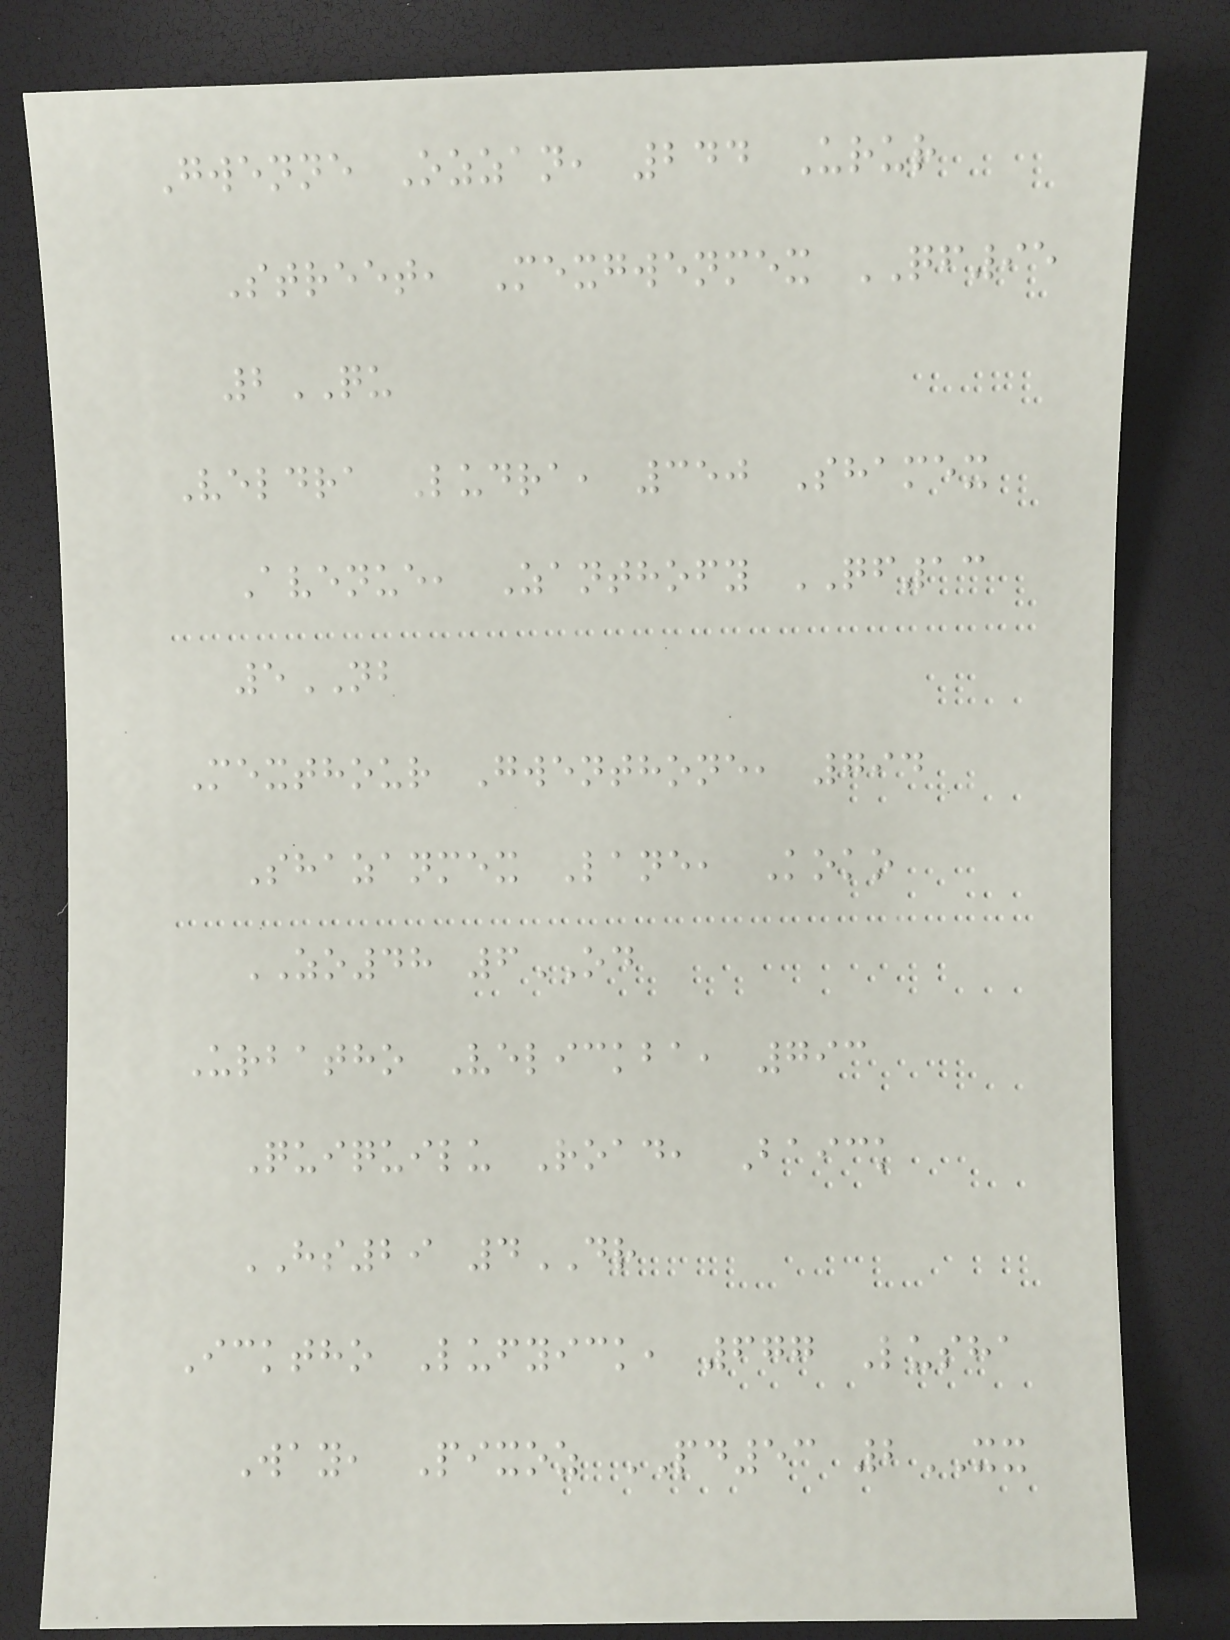Gwenne Ozzan, 244 Urur
Street, Mexgwenmex QF95
2QU
Veldra Ludra, 350 Shamex
Avenue, Zanthofy QF13
5NB
Mexthour Gwenthone, 794
Shazanmex Lane, Koko
ZO48 6OD
Urbatho Velickba, 793
Quiquilu Road, Baick
HS29 4DR
Icktho Lufyick, 677 Lusha
Way, Pixoz PD53 2XX
